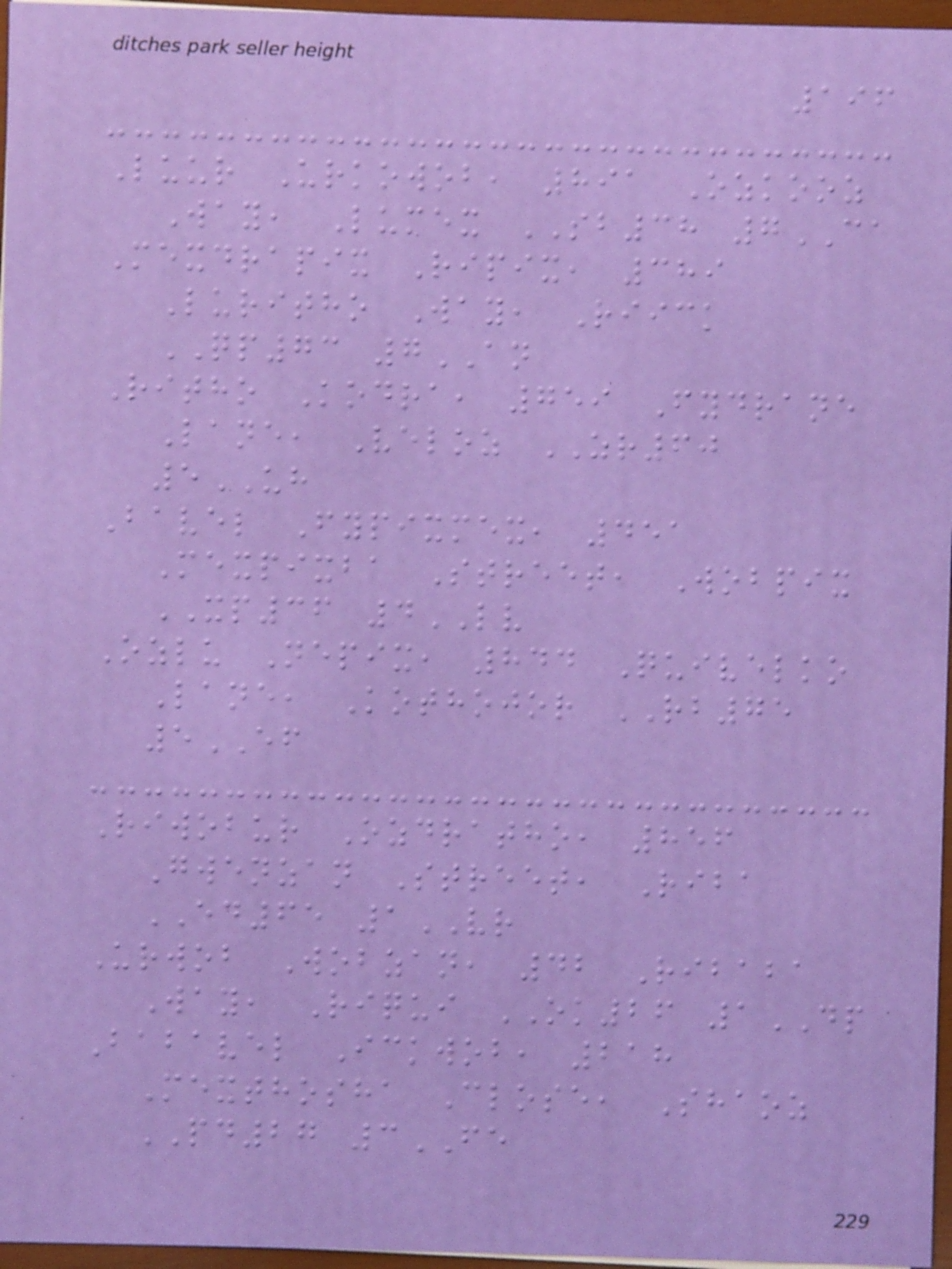196
Luur Urkowob, 891 Ozkooz
Way, Lumex SB38 7CA
Mexdrapix Ripix, 389
Luritho Way, Riick
QP73 7AN
Ritho Kodra, 759 Fydrane
Lane, Veloz ZR60
5UH
Bavel Fypixmex, 451
Mexpixba Street, Wobpix
XP36 4LV
Ozlu Nepix, 844 Quivelko
Lane, Kothojor RB75
5EF
Riwobur Ozdratho, 856
Gwenzan Street, Riba
ED65 1VR
Urwob Wobzan, 42 Ribaba
Way, Riqui OK26 1DP
Babavel Ickwob, 218
Mexthosha Close, Shaoz
PD27 3FE
